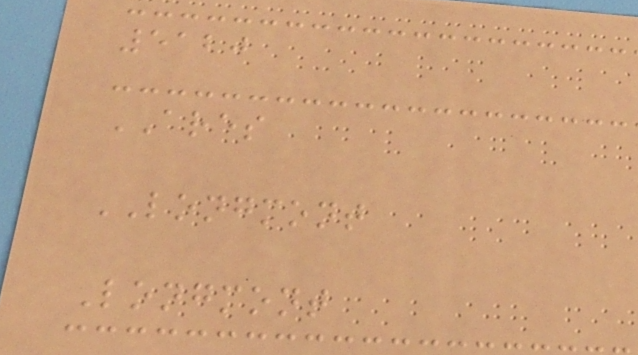5120
ARES
LONGMONT
Longmont
